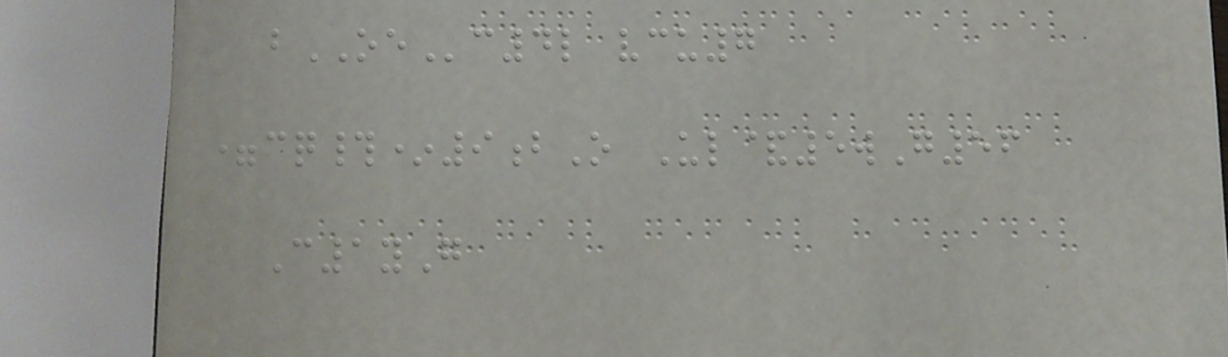bOEc4l vcu7
=cq#*9bO Ul&5wG56
C1yG
